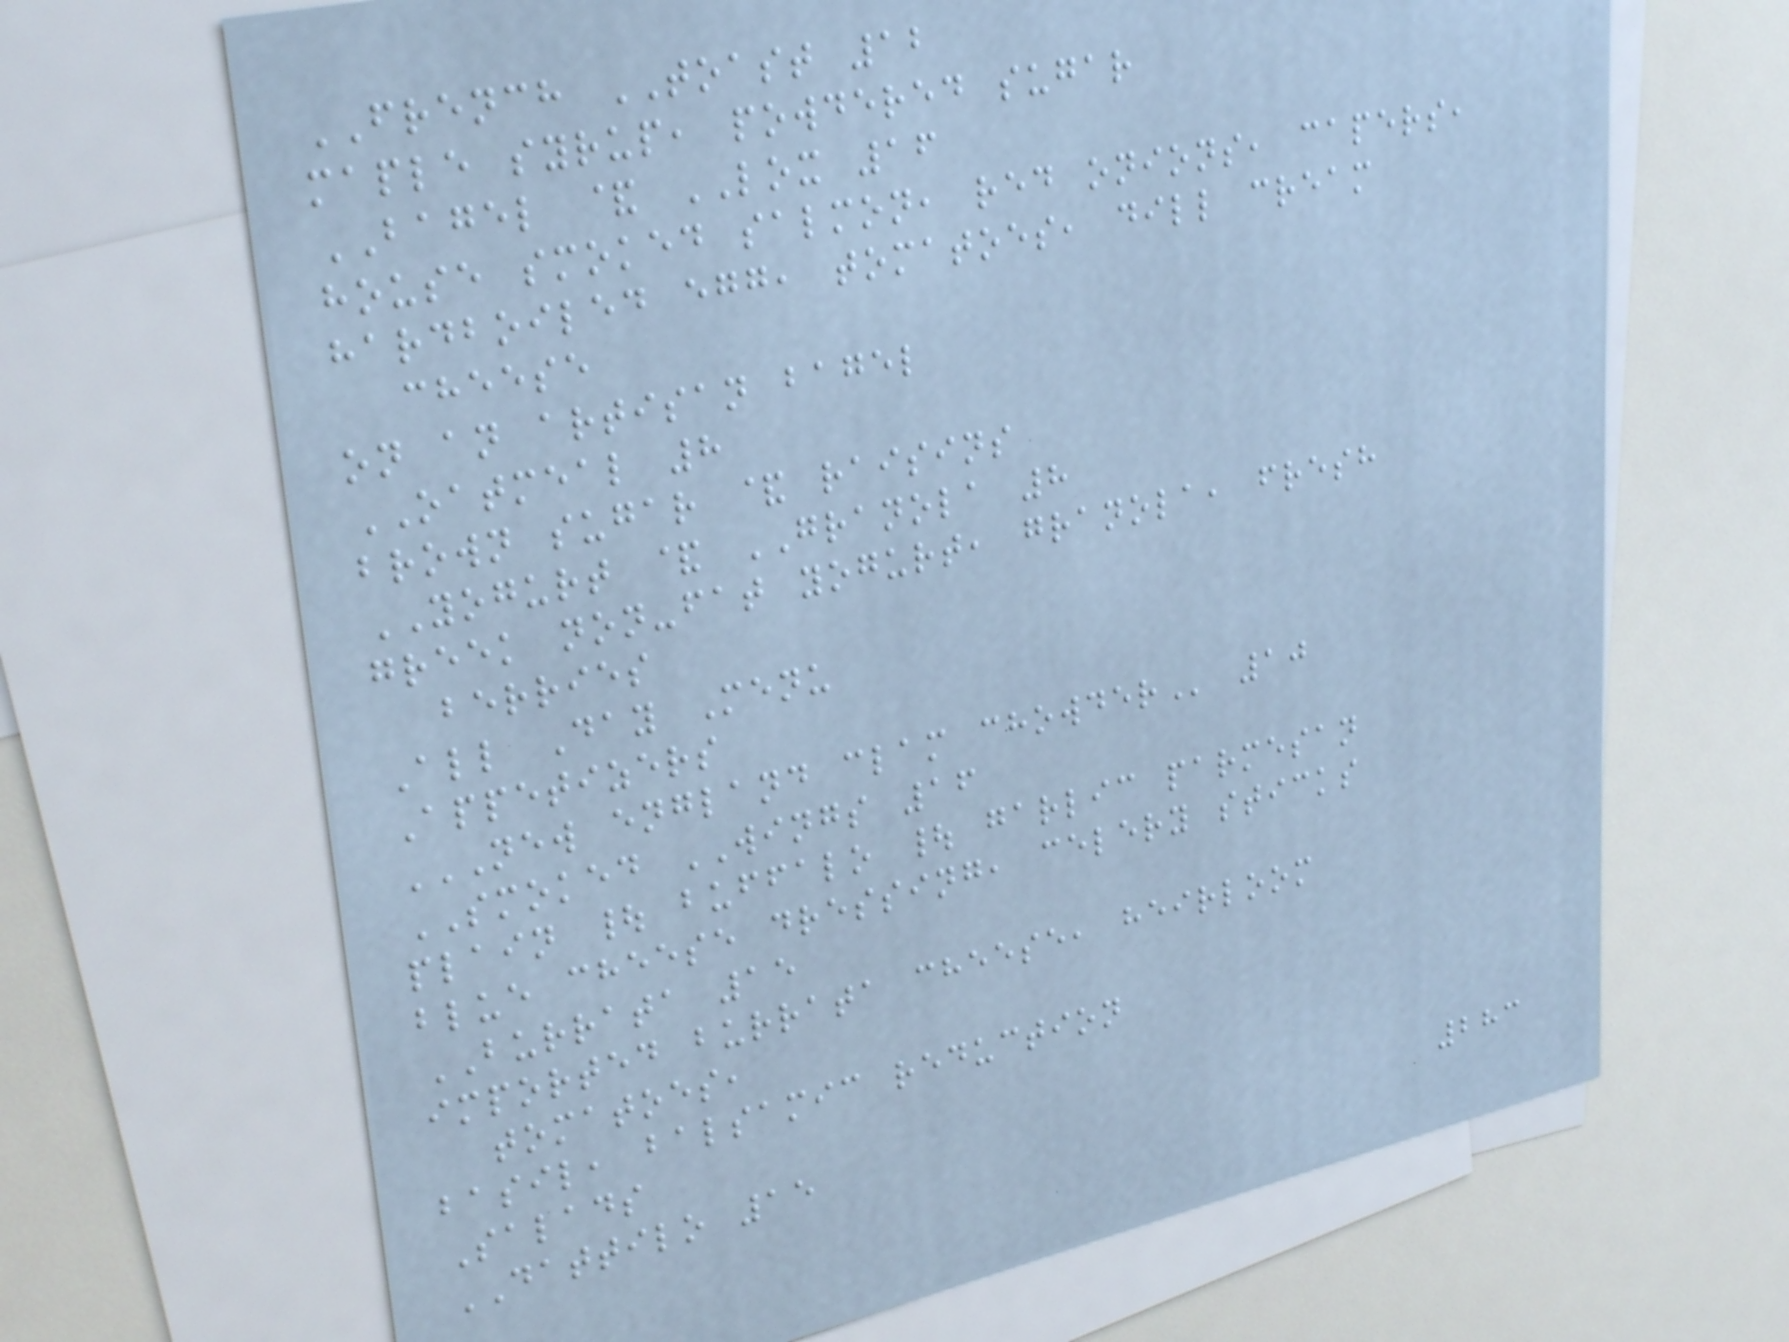FRENCH TOAST 12
maple syrup, powdered sugar
BAGEL & LOX 16
house smoked salmon, red onions, capers,
hardboiled egg, tomatoes, dill cream
cheese
on an artisan bagel
OATMEAL 8
brown sugar & raisins
YOGURT & GRANOLA 8
greek non-fat yogurt, granola, fresh
berries
All Day Menu
Appetizers
NEW ENGLAND CLAM CHOWDER 10
SMOKED WINGS 16
plain | buffalo | garlic parmesan
blue cheese dressing, celery sticks
BURRATA 15
imported burrata cheese, heirloom
tomatoes,
basil, balsamic reduction
Salads
DATTILO 15
283
